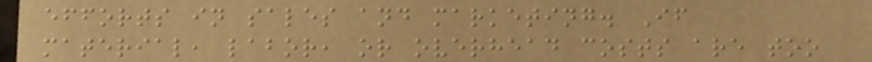efforts in sales and marketing. If
material, labor, or overhead costs are too
